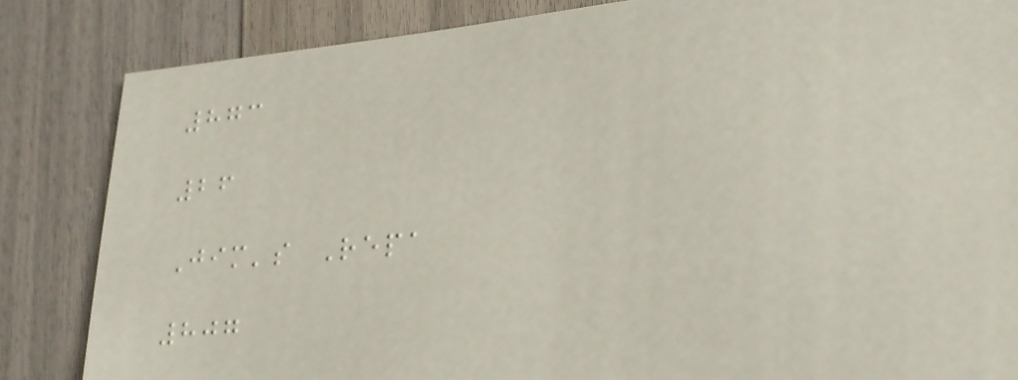873
26
Jim's Repa
807
